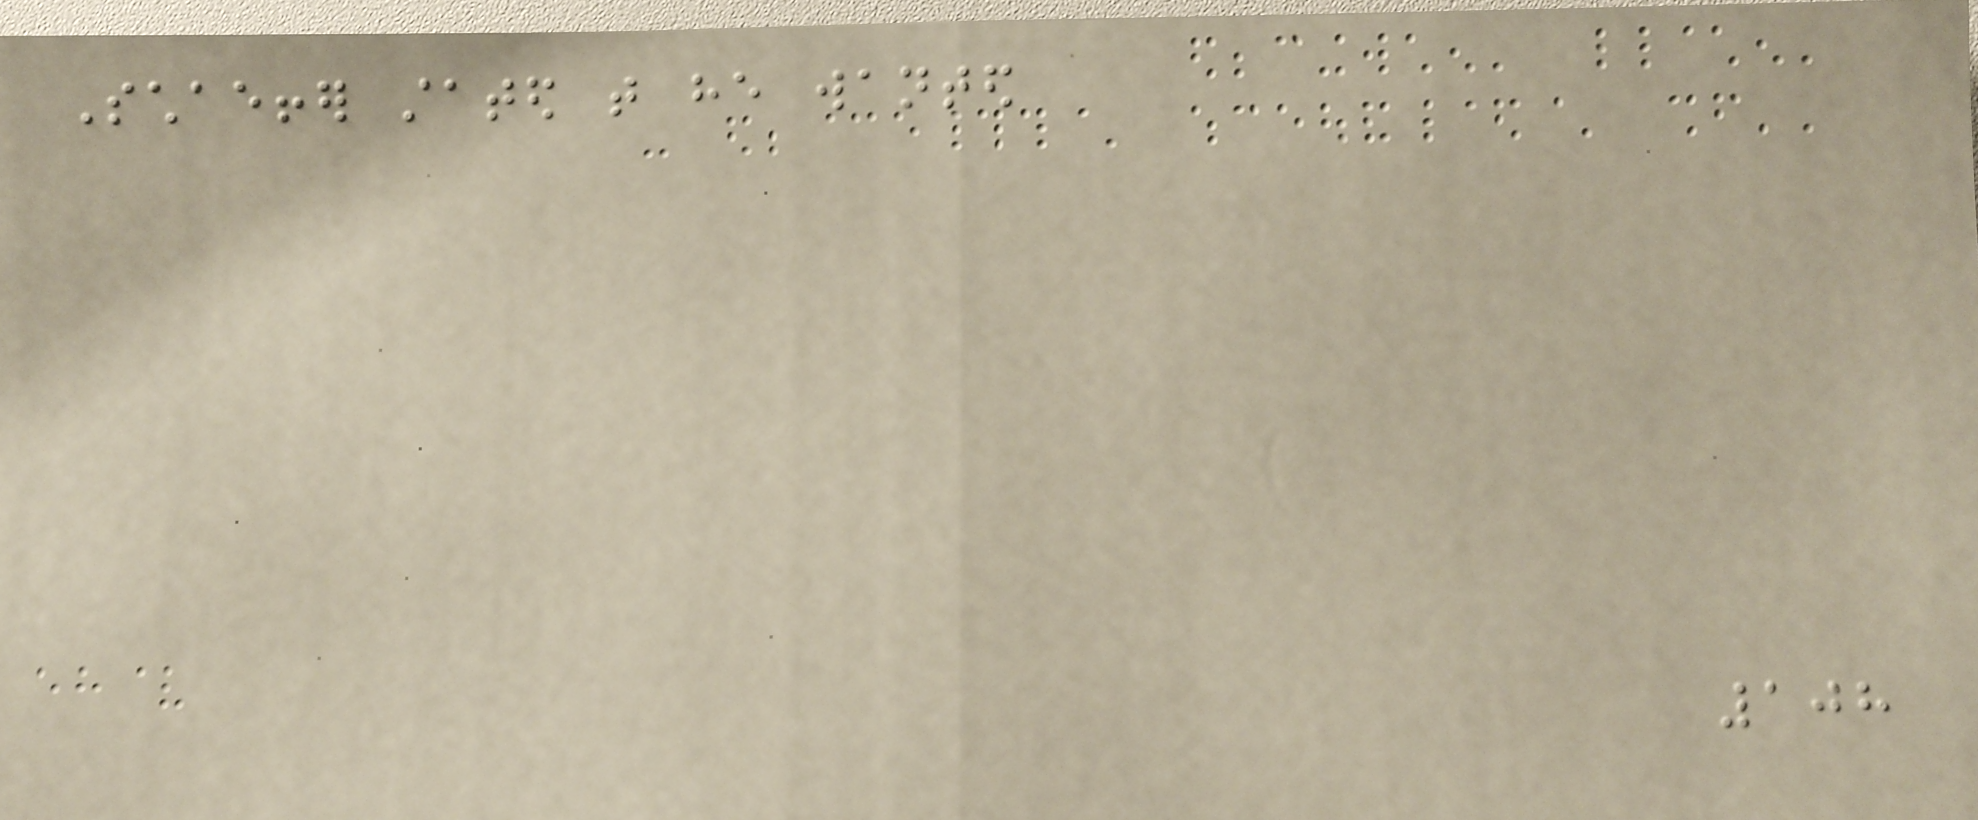Schaeffer stated that he wanted
108
